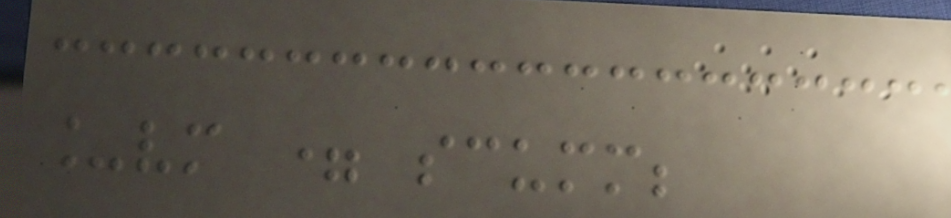_vm = scumm;
